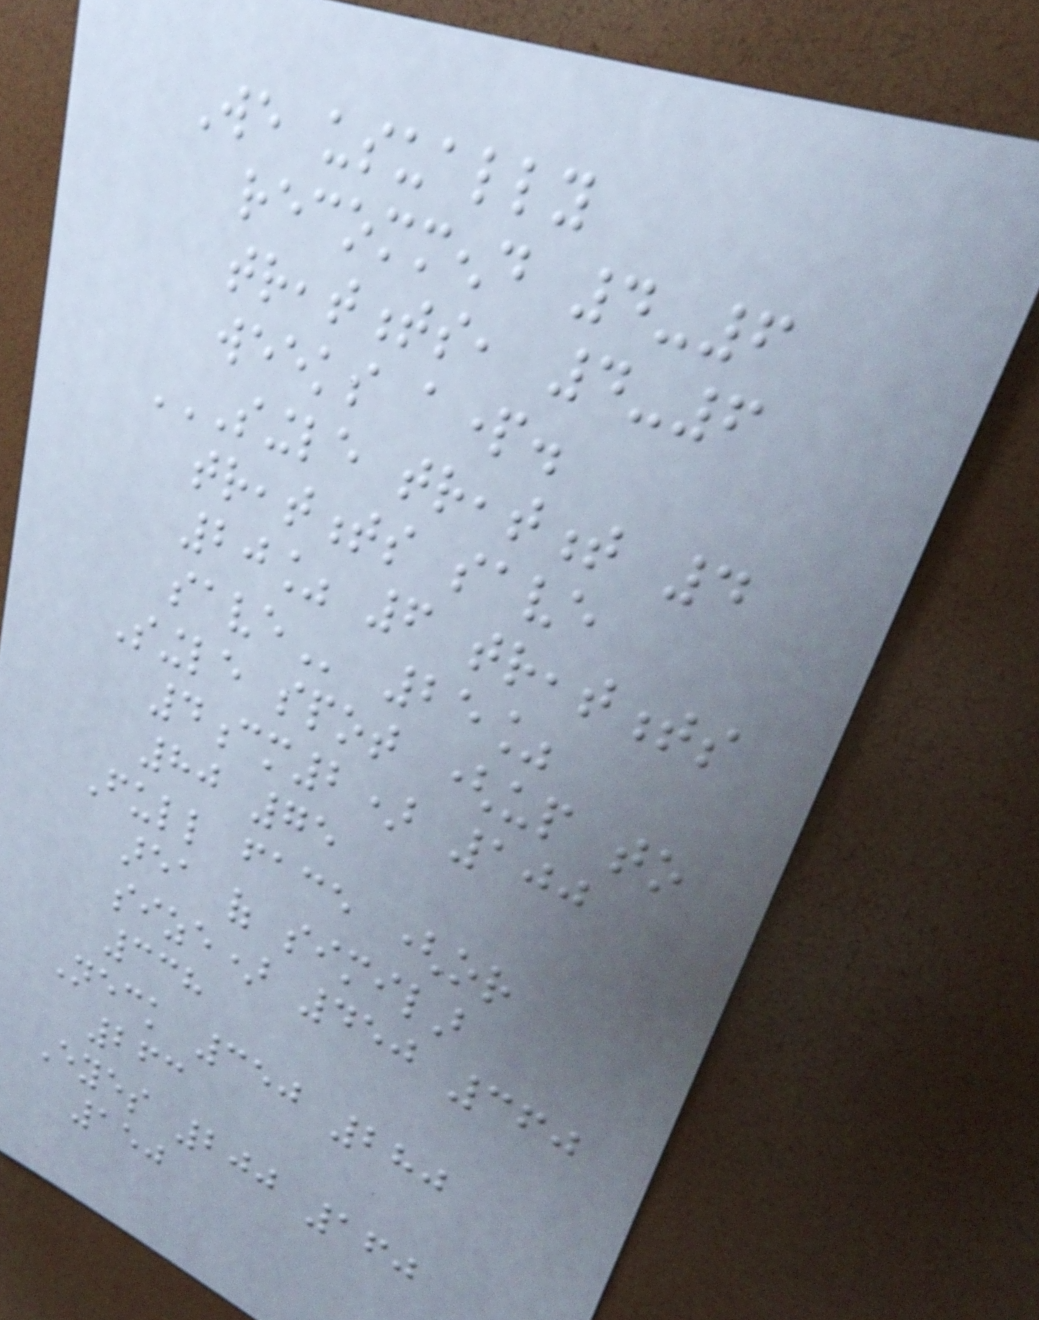We usually
recommend 4-6
treatments, 4-6
weeks apart.
SINGLE TREATMENT 4
TREATMENTS SAVE
20% 6 TREATMENTS
SAVE 25%
Single spot (up to
4cm2) 100
80 75
Full face (or
area of similar
size) 450 360
338
Neck 350 280
263
Eyes 200 160
150
